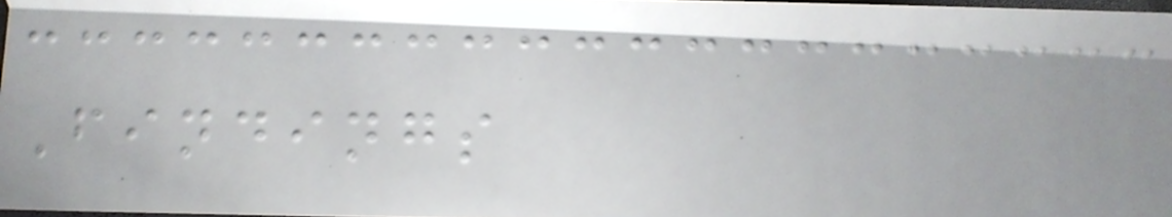Findings
